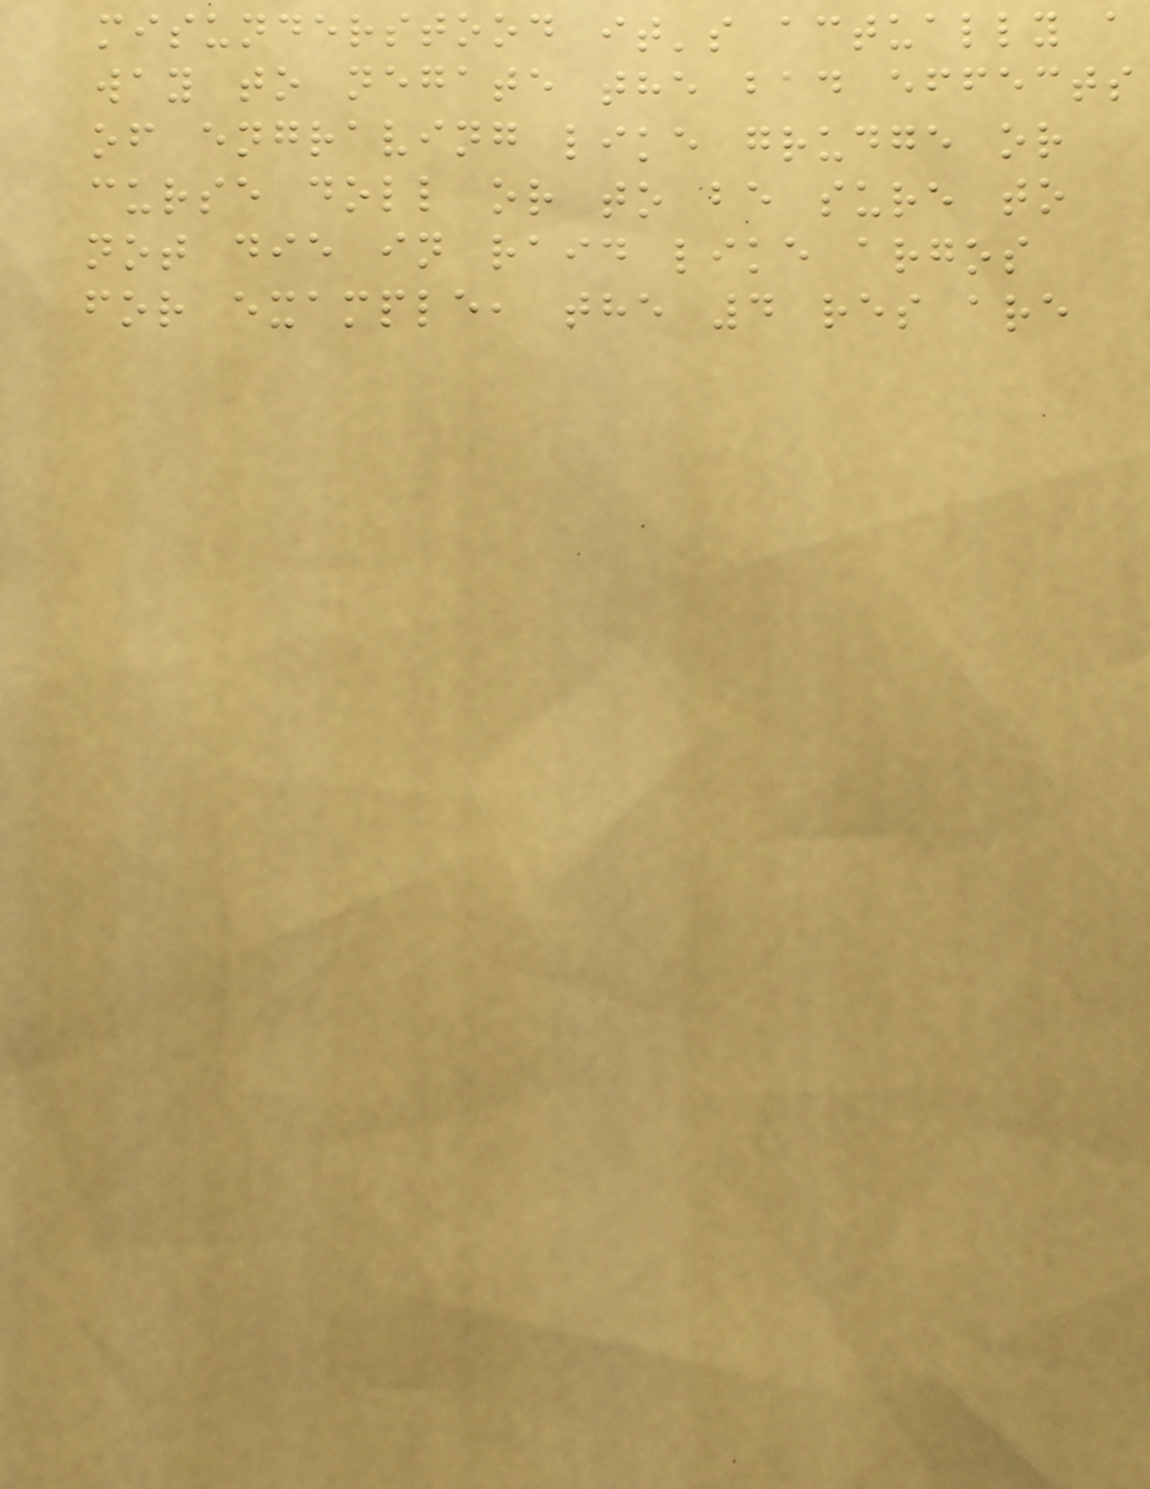misunderstood it's actually a
way to negate the bad effects
of engraving like grudge or
curse doll or to be sure to
not die in raid like argos
for example, the 4 res are
